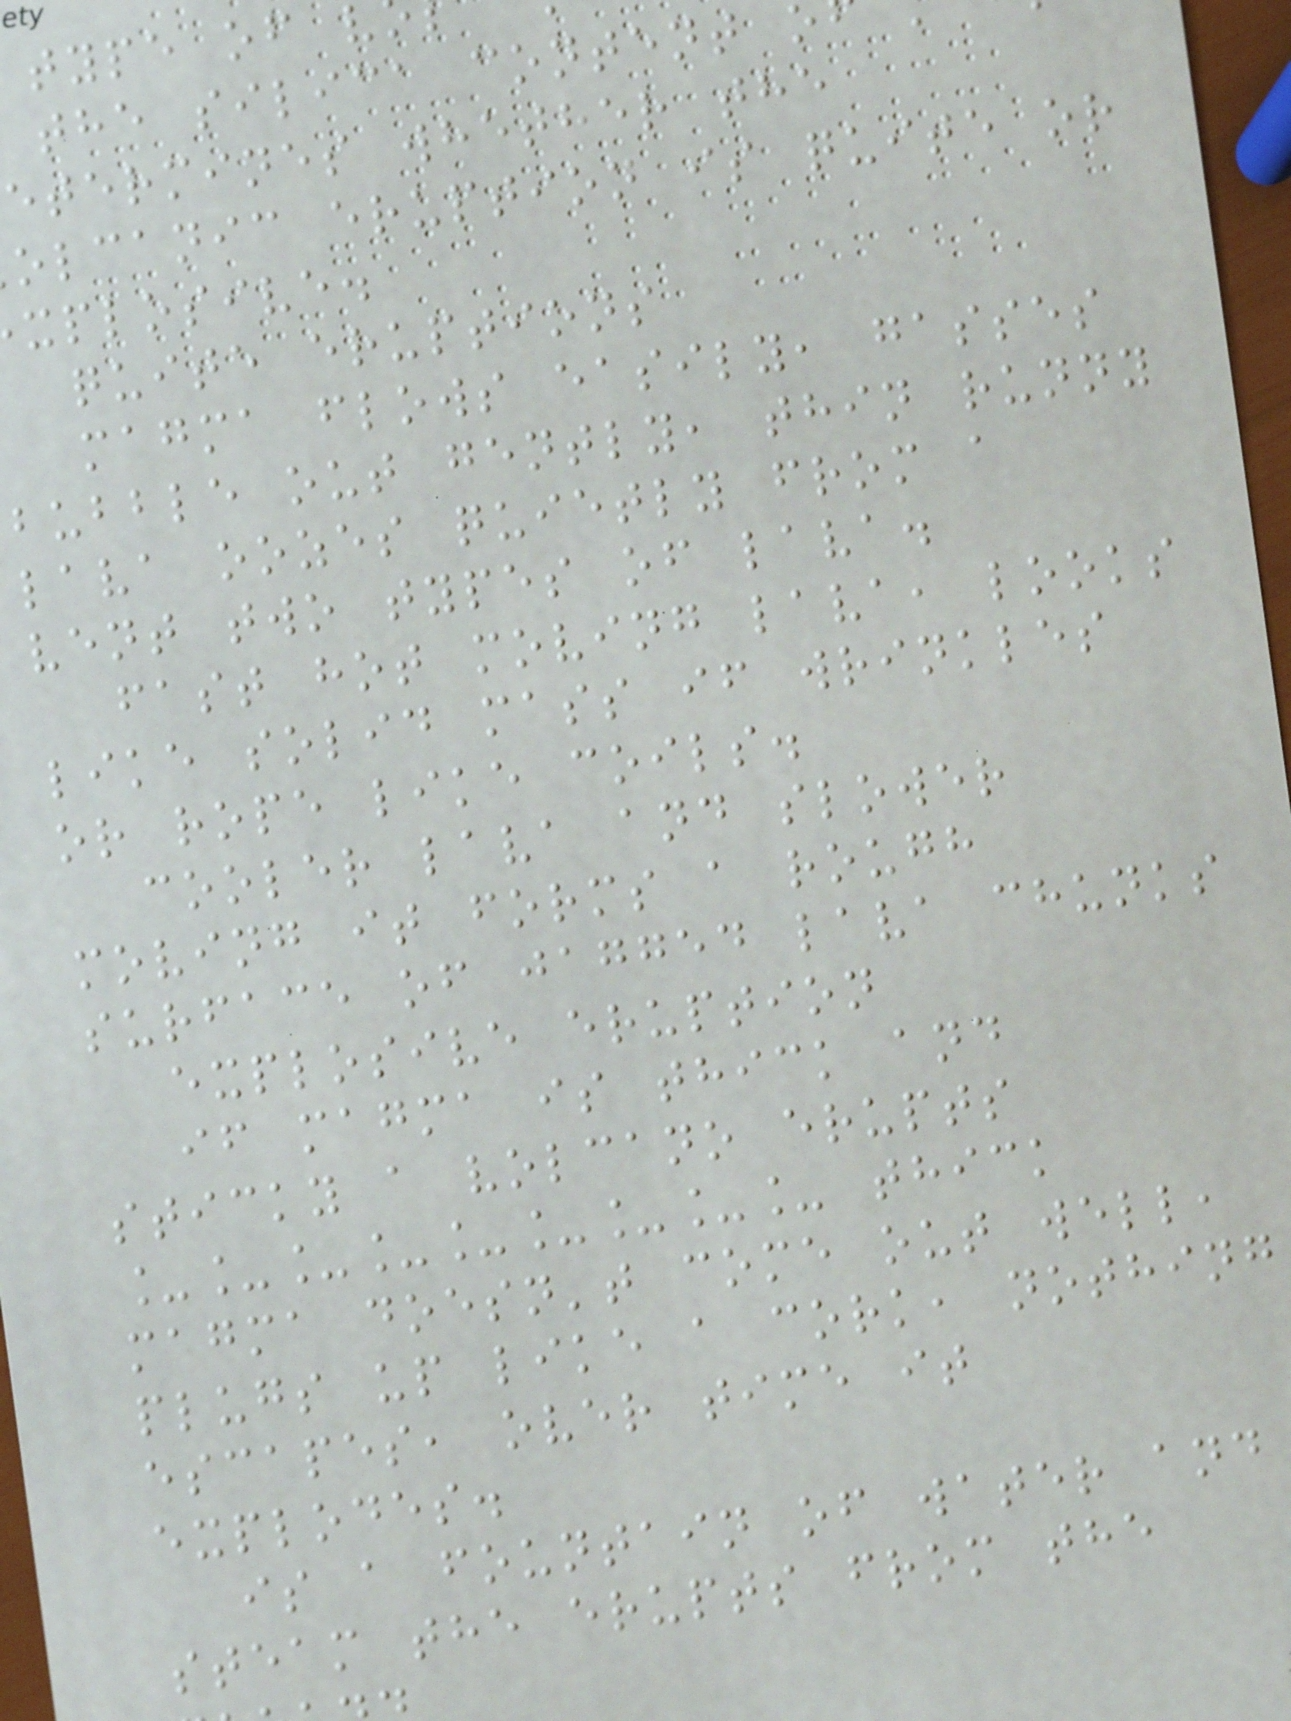type of v
the silica content
etermines whether the
olcanic eruption is quite or
xplosive.
quite eruptions
magma flows easily, gasses
bubble out gently, thin runny
lava oozes quietly from a
vent two types of lava.
fast hot moving lava, looks
like solid mass if wrinkles
or rope like coils.
cooler lava and slower
moving it forms a rough
surface of jagged lava chunks
explosive eruption
if magma is thick and
sticky a volcano erupts
_________ thick
magma doesn't come out well,
plugs up like a cork, nothing
escapes, over time it
explodes.
is a fountain of water and
steam the erupts from the
